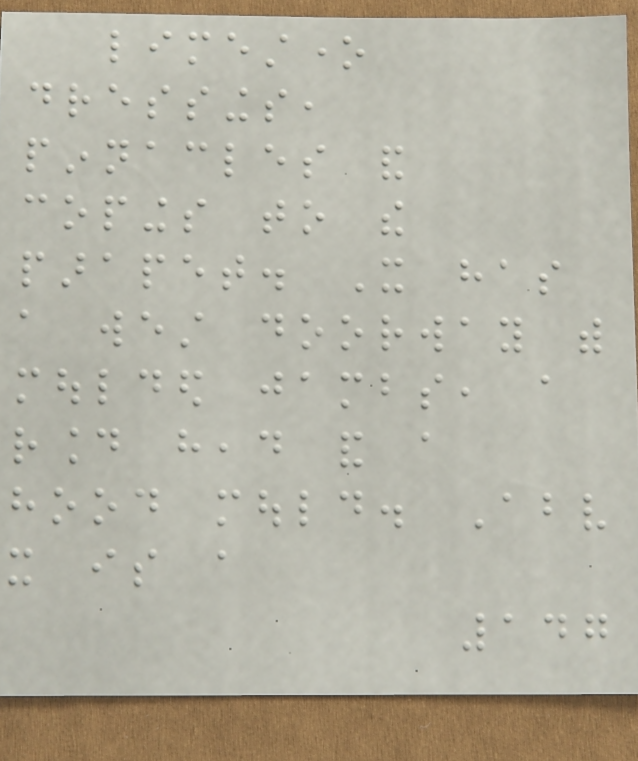limestone
dressings,
pinnacles and
copings to the
parapet. It has
a west doorway with
moulded jambs, a
round head and a
hood mould. Above
it is a
147
